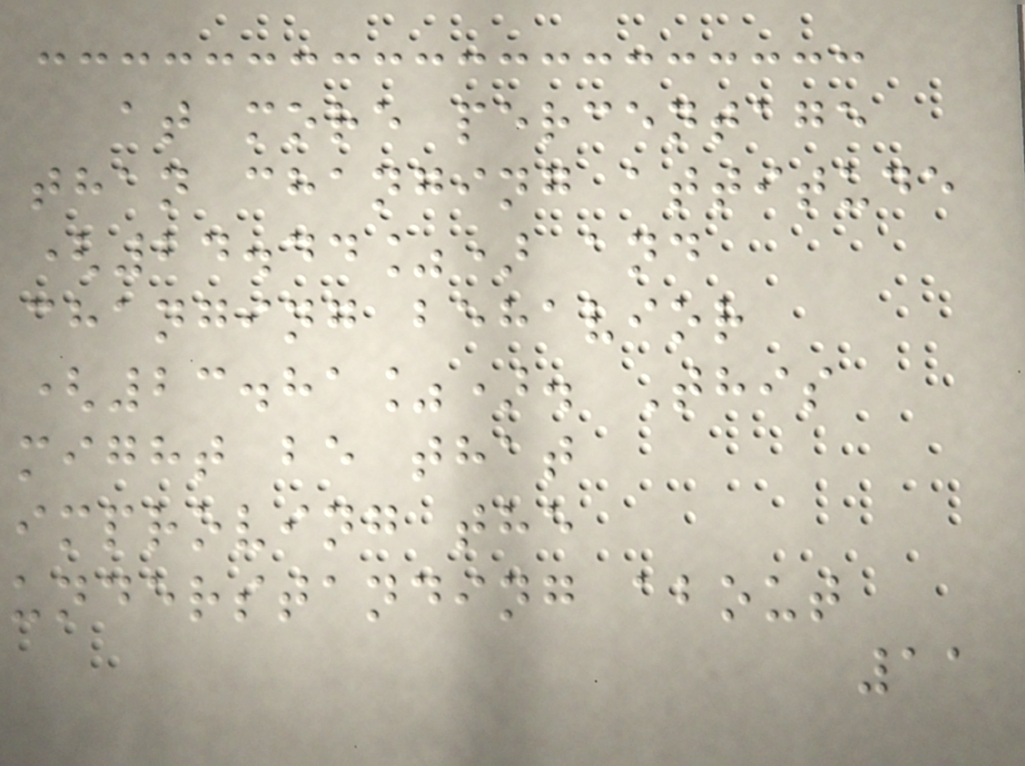at more percentage
than changing attitude
(24.44%) and
changing behavior
(23.81%). This
might be that
improving the
understanding about
11
